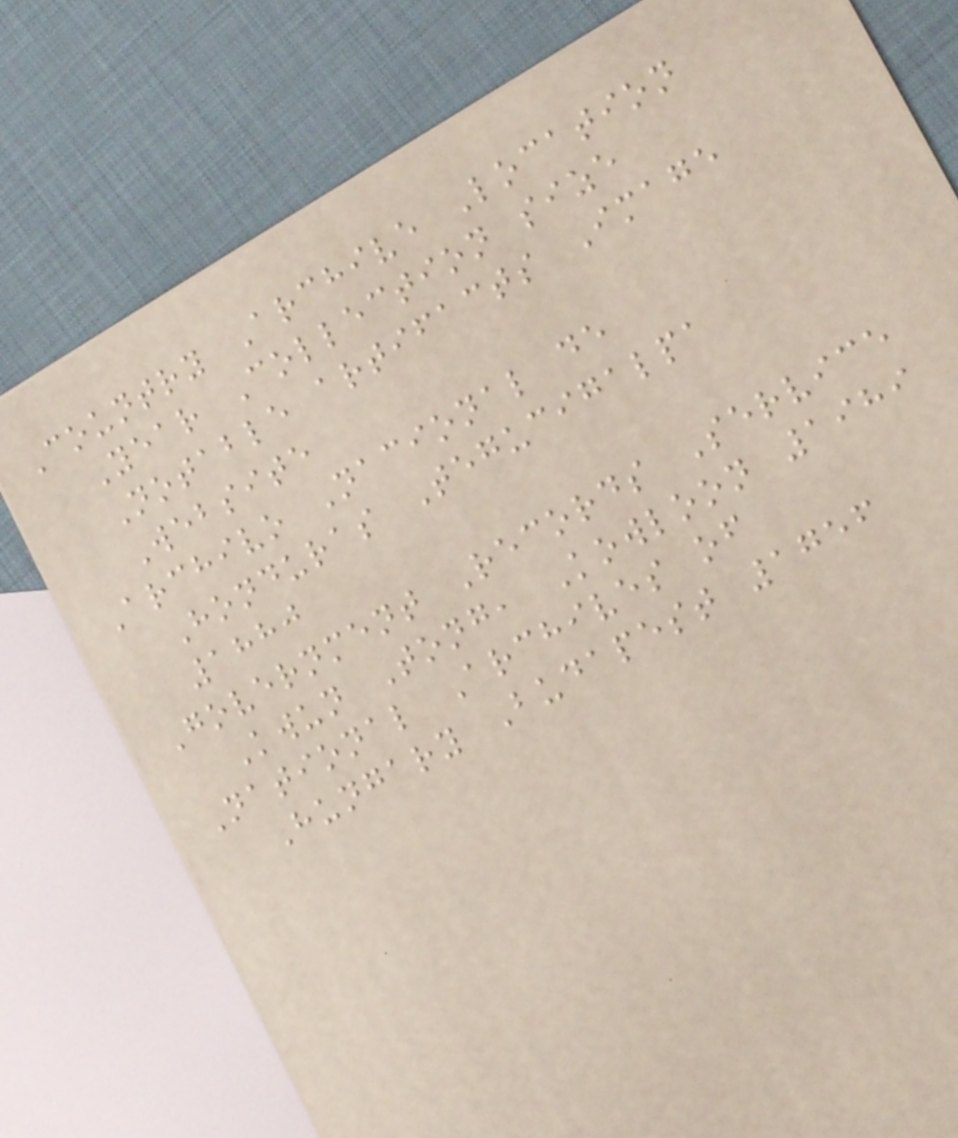Country Archive Location
Year Collection size
Notable artifacts Image
Website
Archivo Nacional de
Honduras Tegucigalpa
1880
Government Records Service
Kwun Tong, Kowloon 1989
National Archives of
Hungary Budapest 1756
